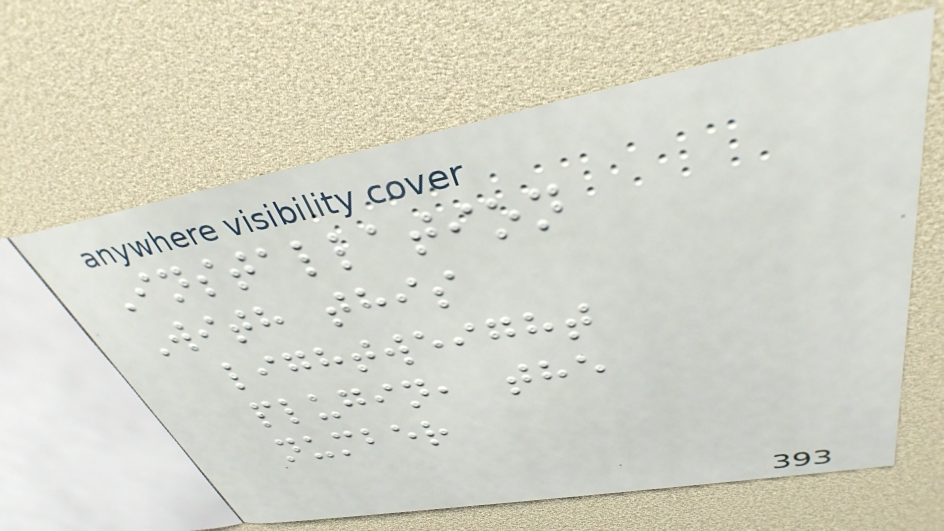Installation
With this
lightweight
plugin, the
number
